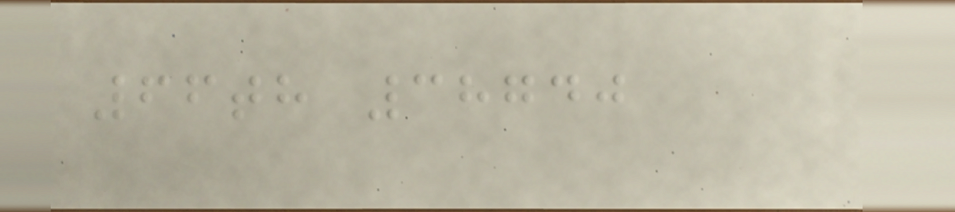66th 38740
